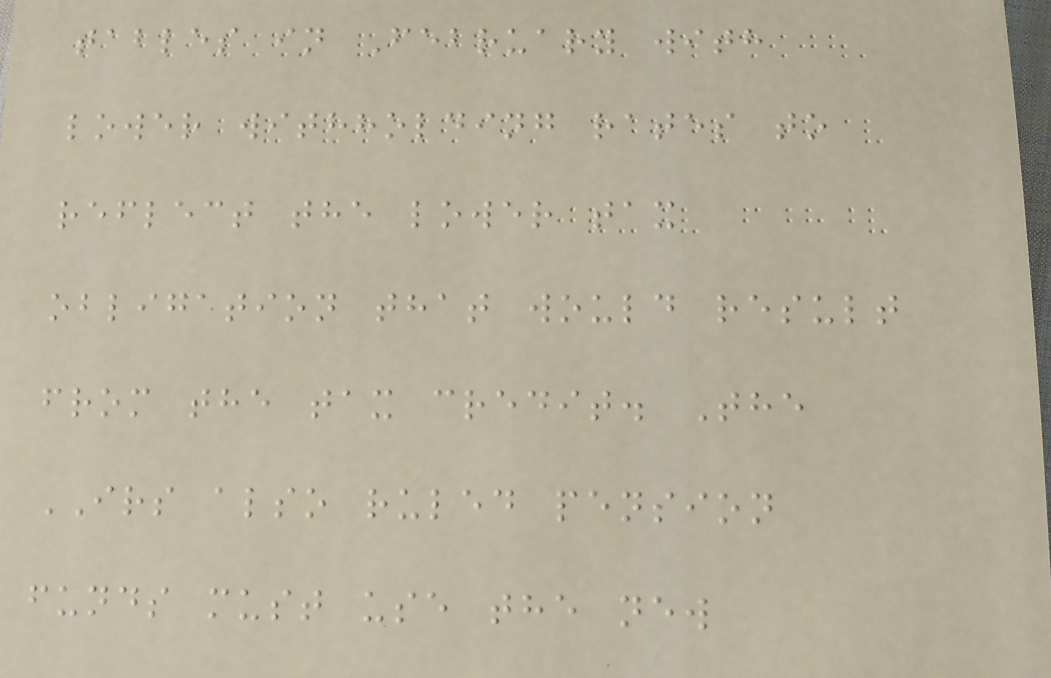tables in February with
lower withholding rates to
reflect the lower tax
obligation that would result
from the tax credit. The
IRS also ruled pension
funds must use the new
